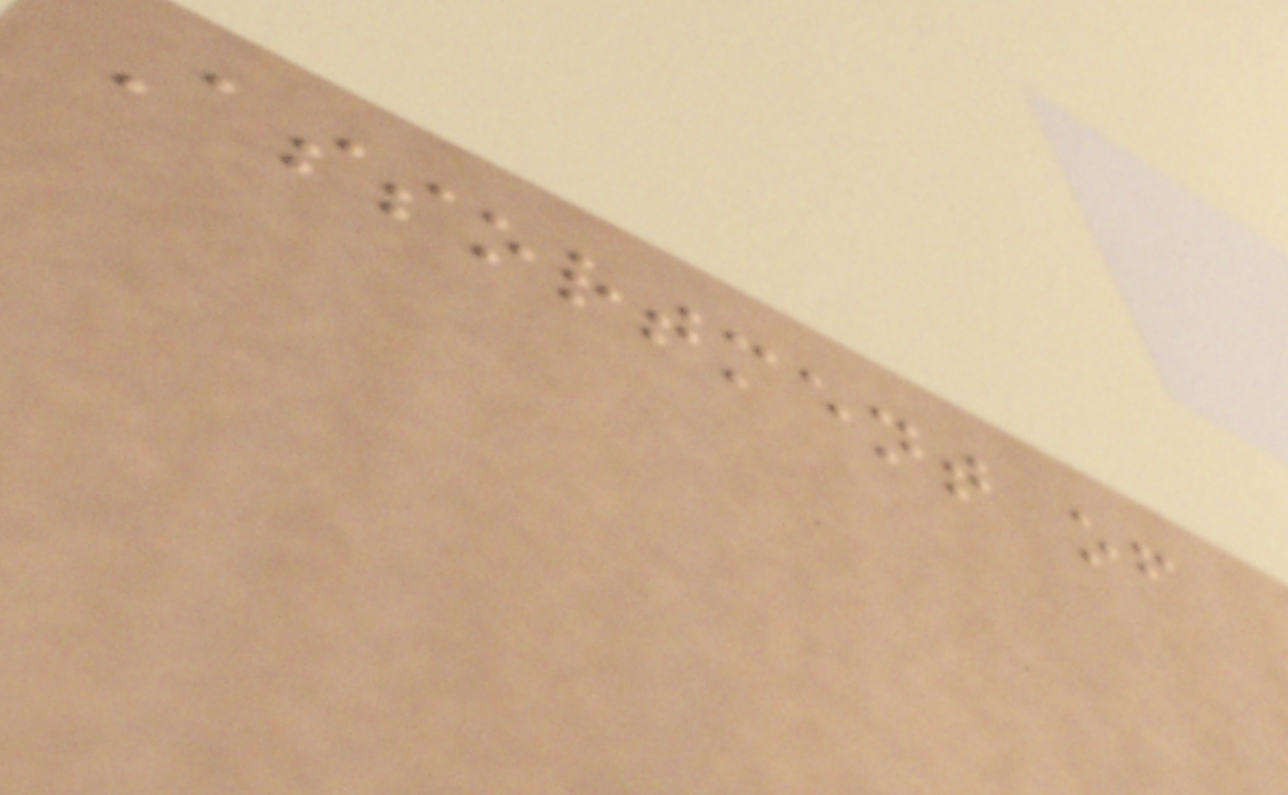Assortment of
